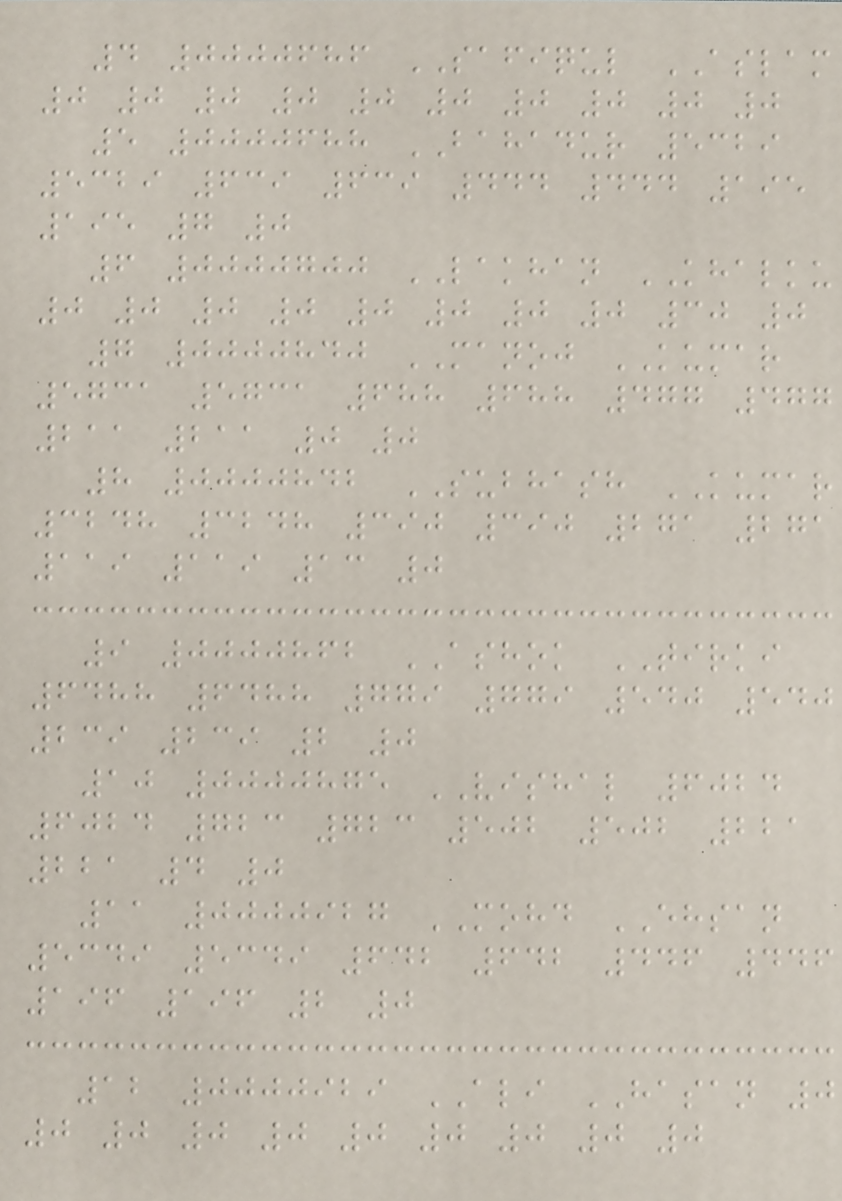4 0000686 SAFIQUL ASLAM
0 0 0 0 0 0 0 0 0 0
5 0000688 BAHADUR 5329
5329 639 639 444 444 195
195 7 0
6 0000700 LAKHAN KHALKU
0 0 0 0 0 0 0 0 30 0
7 0000840 MANOJ KUMAR
5731 5731 688 688 477 477
211 211 0 0
8 0000842 SUBHASH KUMAR
3248 3248 390 390 271 271
119 119 13 0
9 0000862 ASHOK TIRKI
6488 6488 779 779 540 540
239 239 2 0
10 0000875 VISHAL 6024
6024 723 723 502 502 221
221 4 0
11 0000927 MOHD EHSAN
5349 5349 642 642 446 446
196 196 2 0
12 0000929 ALI HASAN 0
0 0 0 0 0 0 0 0 0
